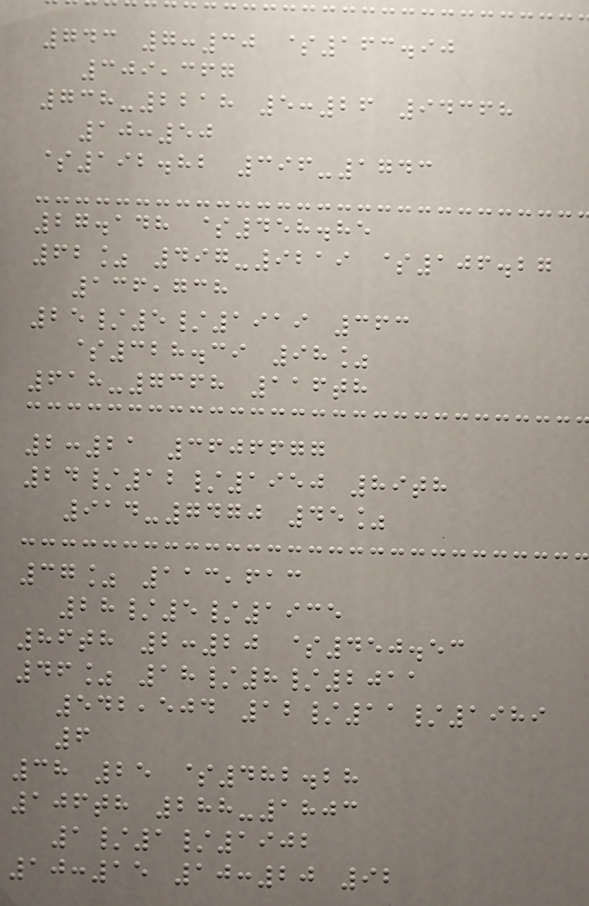743 7:30 $163.90
309,367
738-2218 5:26 94368
10:50
$192.82 396-1743
27.148 $458.85
62% 497-9219 $106.27
136,738
25/5/1919 363
$328.39 98%
618-7368 116th
2:21 3606677
24/12/1950 89th
914-7470 45%
37% 113,613
28/5/1935
86th 2:20 $450.53
46% 18/8/2011
542,504 12/11/1989
6
38 25 $482.28
106th 288-1803
1/1/1902
10:15 10:20 92
